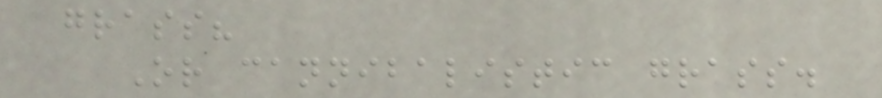grass?
Or cannibalistic grass.
